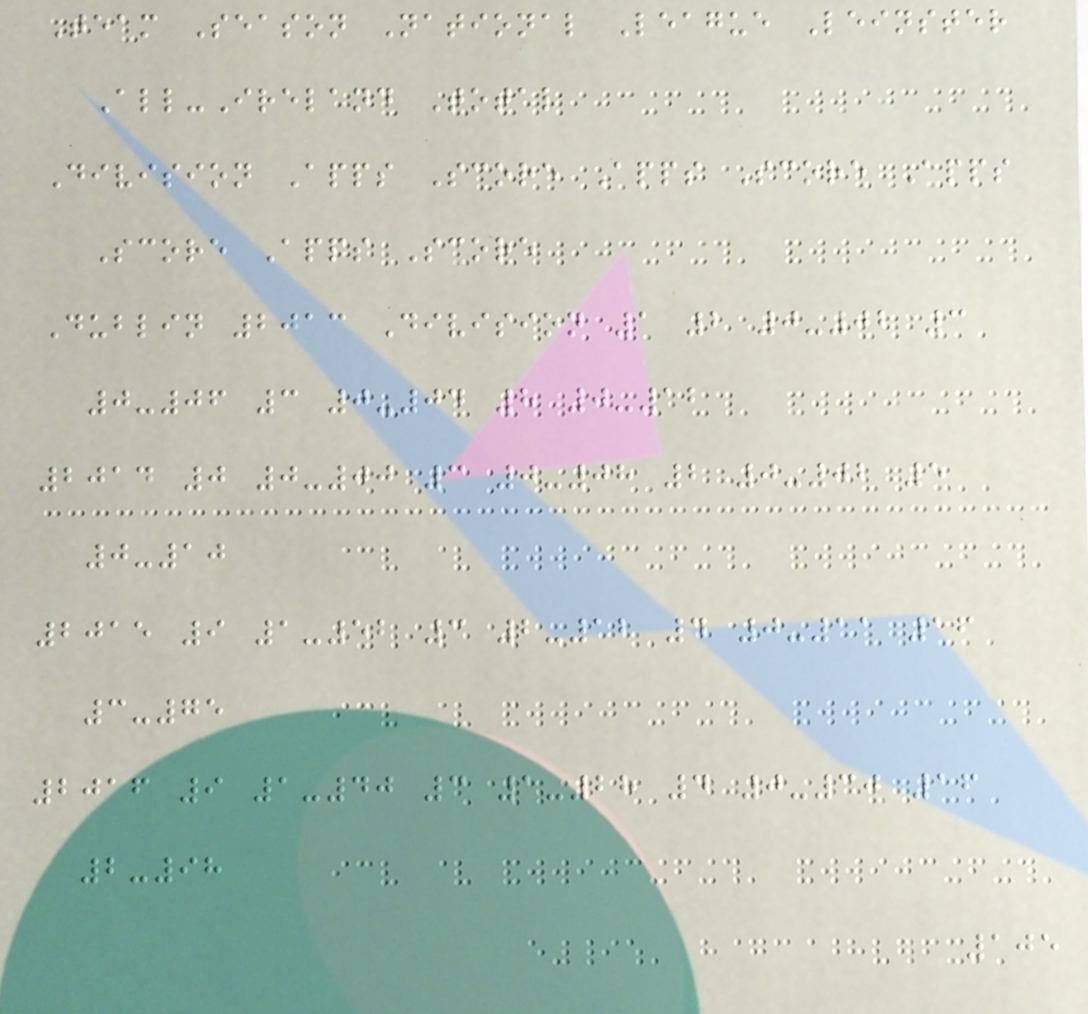Team Season National League Leinster
All-Ireland Total
Division Apps Score Apps Score Apps
Score Apps Score
Dublin 2013 Division 1 2 0-02 3
0-06 3 0-04 8 0-12
2014 0 0-00 3 0-08 2 0-02 5
0-10
2015 9 1-52 3 2-12 4 0-11 16
3-75
2016 9 1-40 3 1-28 4 0-30 16
2-98
105
